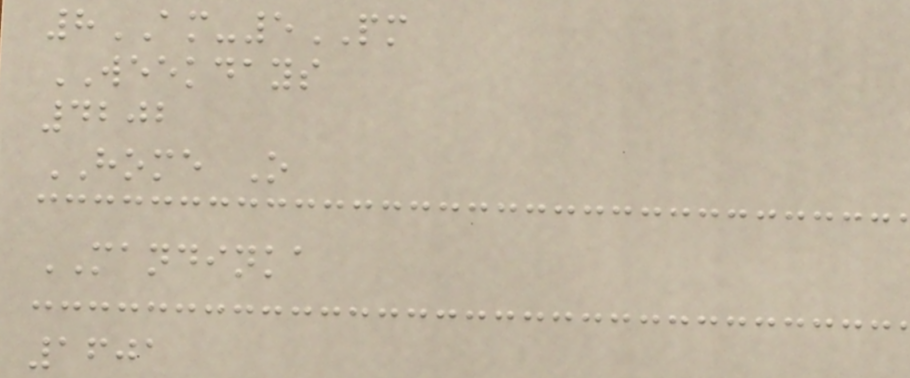8AM-5PM
WEEKDAYS
4202
HOME O
MANDINKA
1601
